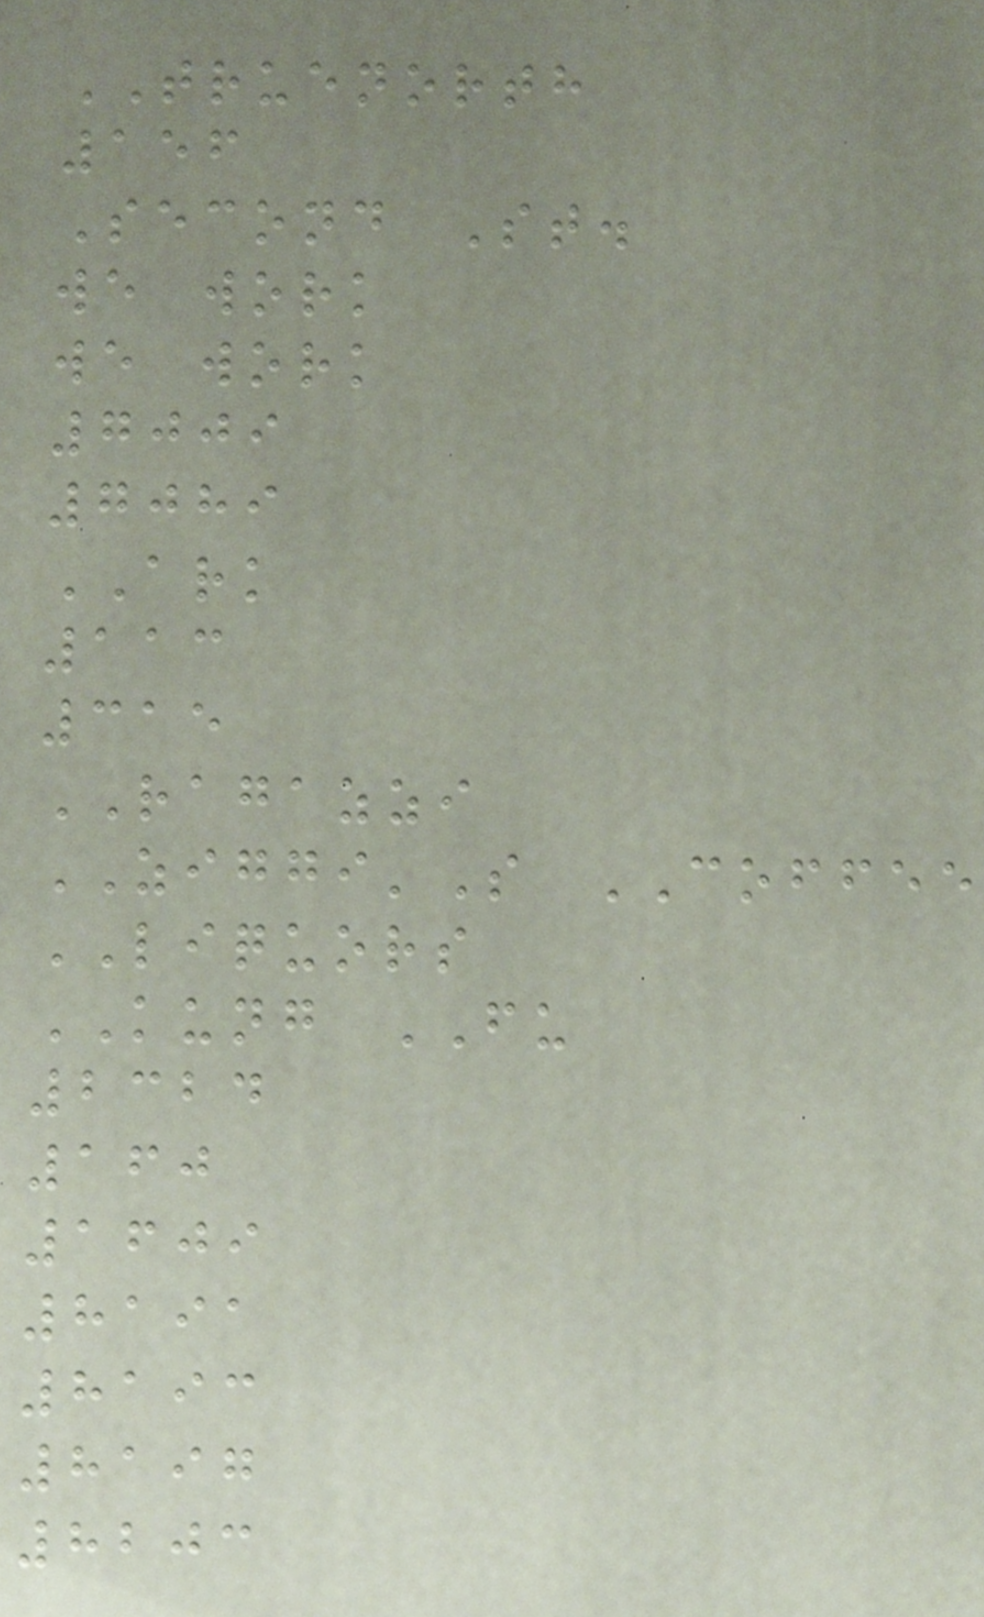TRUENORTH
156
Second St.
we work
we work
7009
7089
ARK
113
315
RAGAZZI
ZIGGI'S COFFEE
LIQUORS
KUNG FU
2324
160
1609
8191
8193
8197
8203
